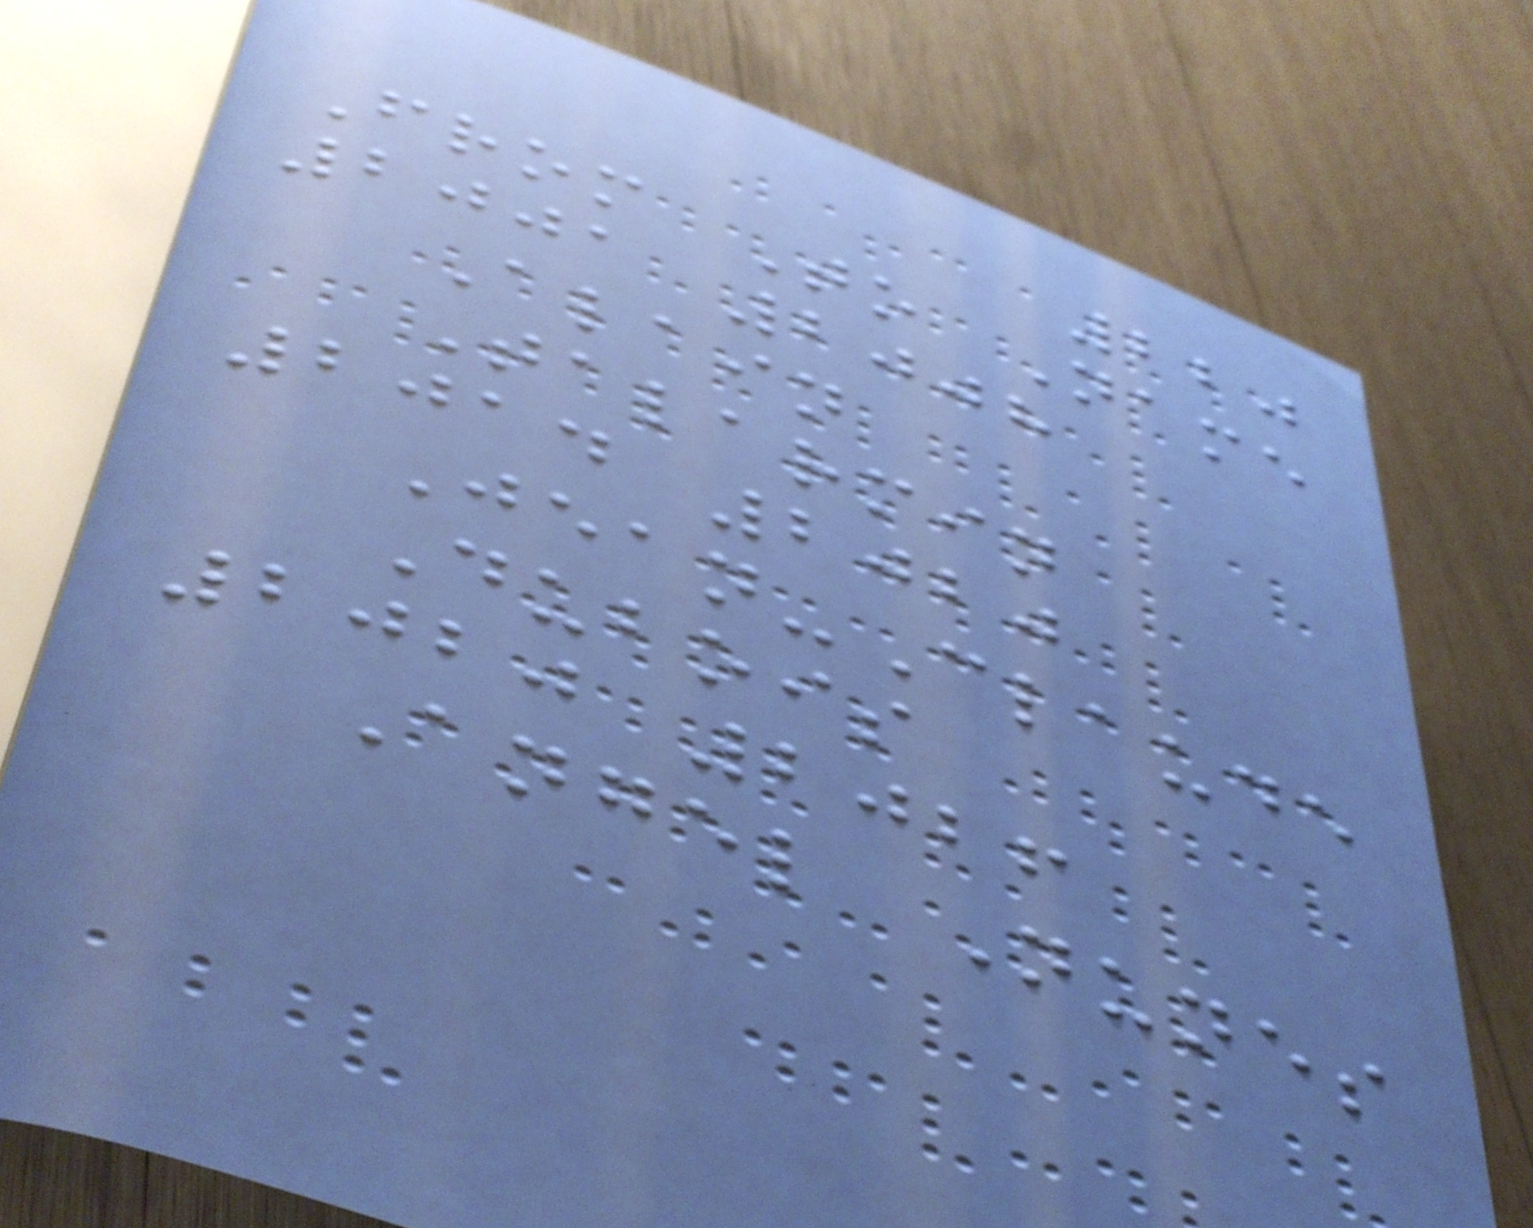220
From To Name
2001 2008
Alain
Talarmin
2014 2020
Jean-Claude
Dubois
2020 2026
Angel Nunes
